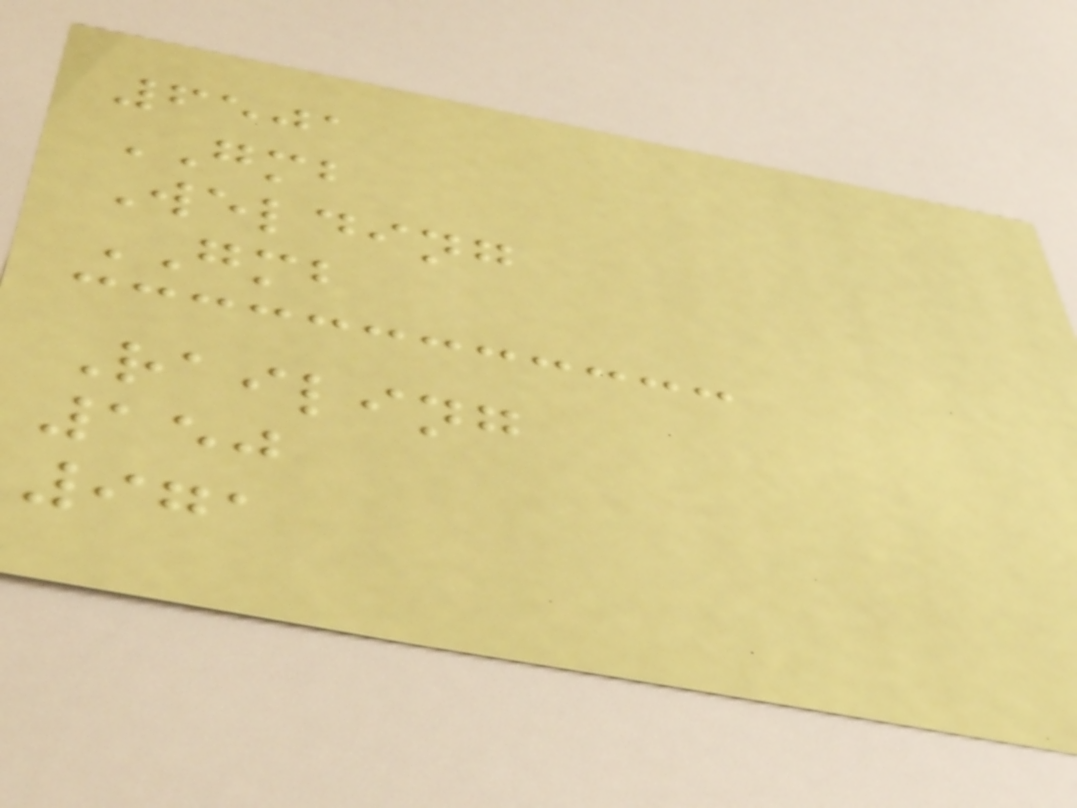6501
GMB
Welding
GMB
Railing
150
971
